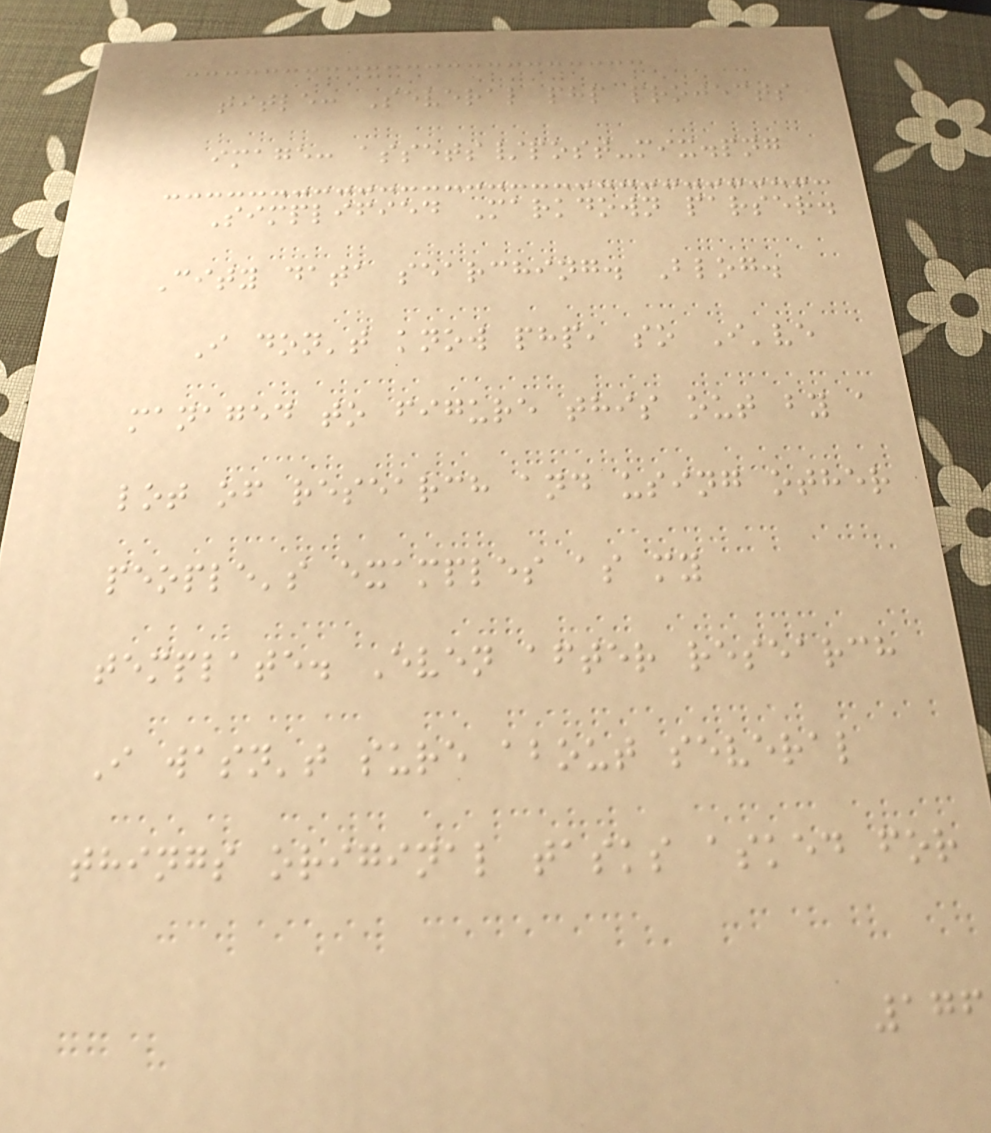title: Several php projects
image: assets/post-mix.png
Simplified Markdown parser.
City data searching. Blog.
I don't know php, so I've
managed to figure this out by a
lot of research and using other
people's examples as my
template. Even after research
I wasn't sure about several
things original tasks asked for
176
